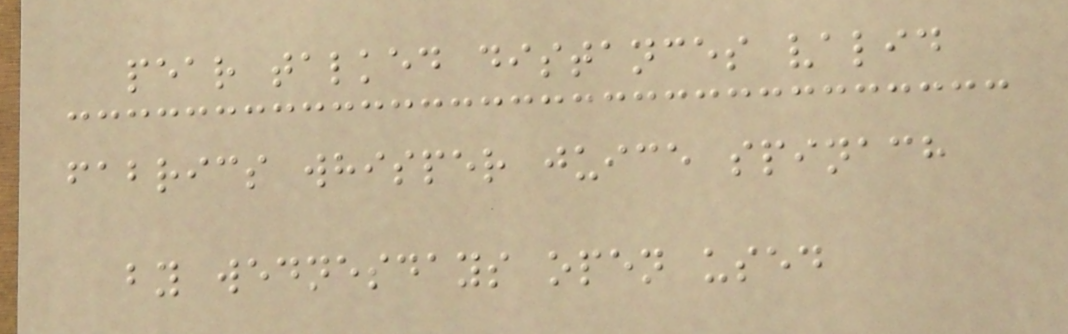pear talked distances valid
fabrics whisper juice spinach
by wednesdays open used
